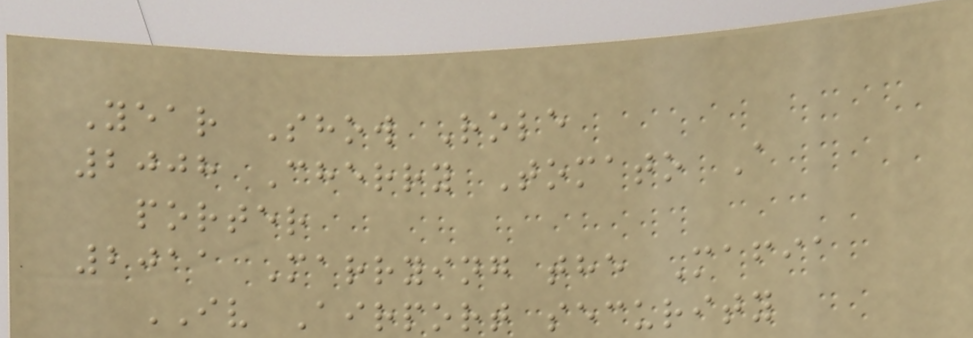Year Show Role
2008 Cherry Tomato A
porter
2011 Marrying the Mafia
IV Airport security
